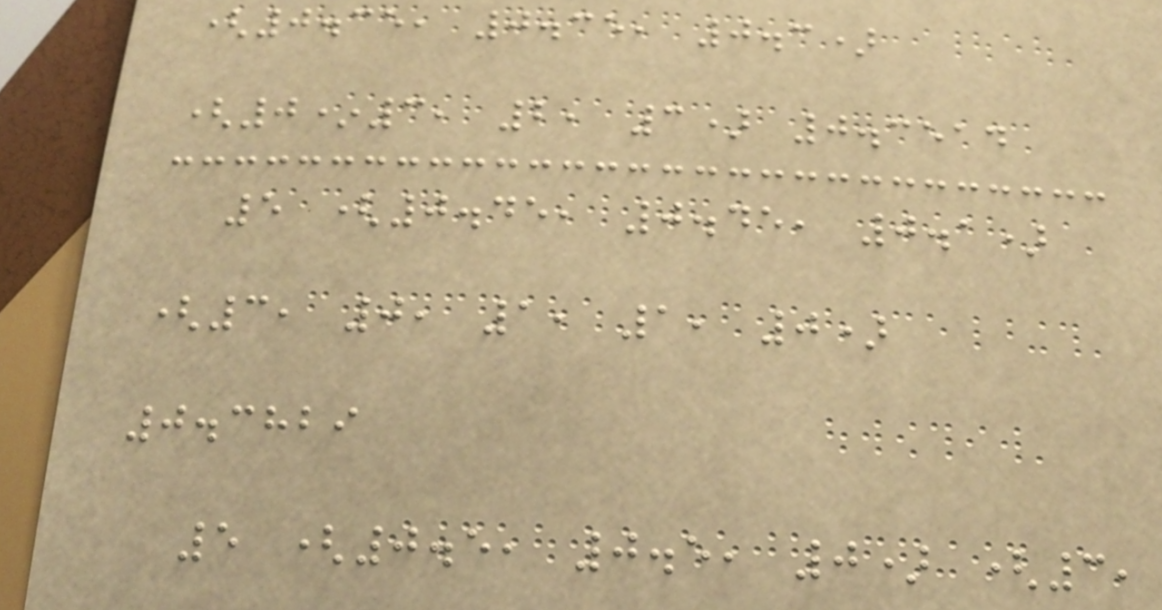(0.35, 0.35, 0.3)
(0*3, 2, 3) 0.3514
5 (0.45, 0.45, 0.1)
(3, 0, 1, 1, 0)
0.3829
5 (0.5, 0.5, 0) (3,
